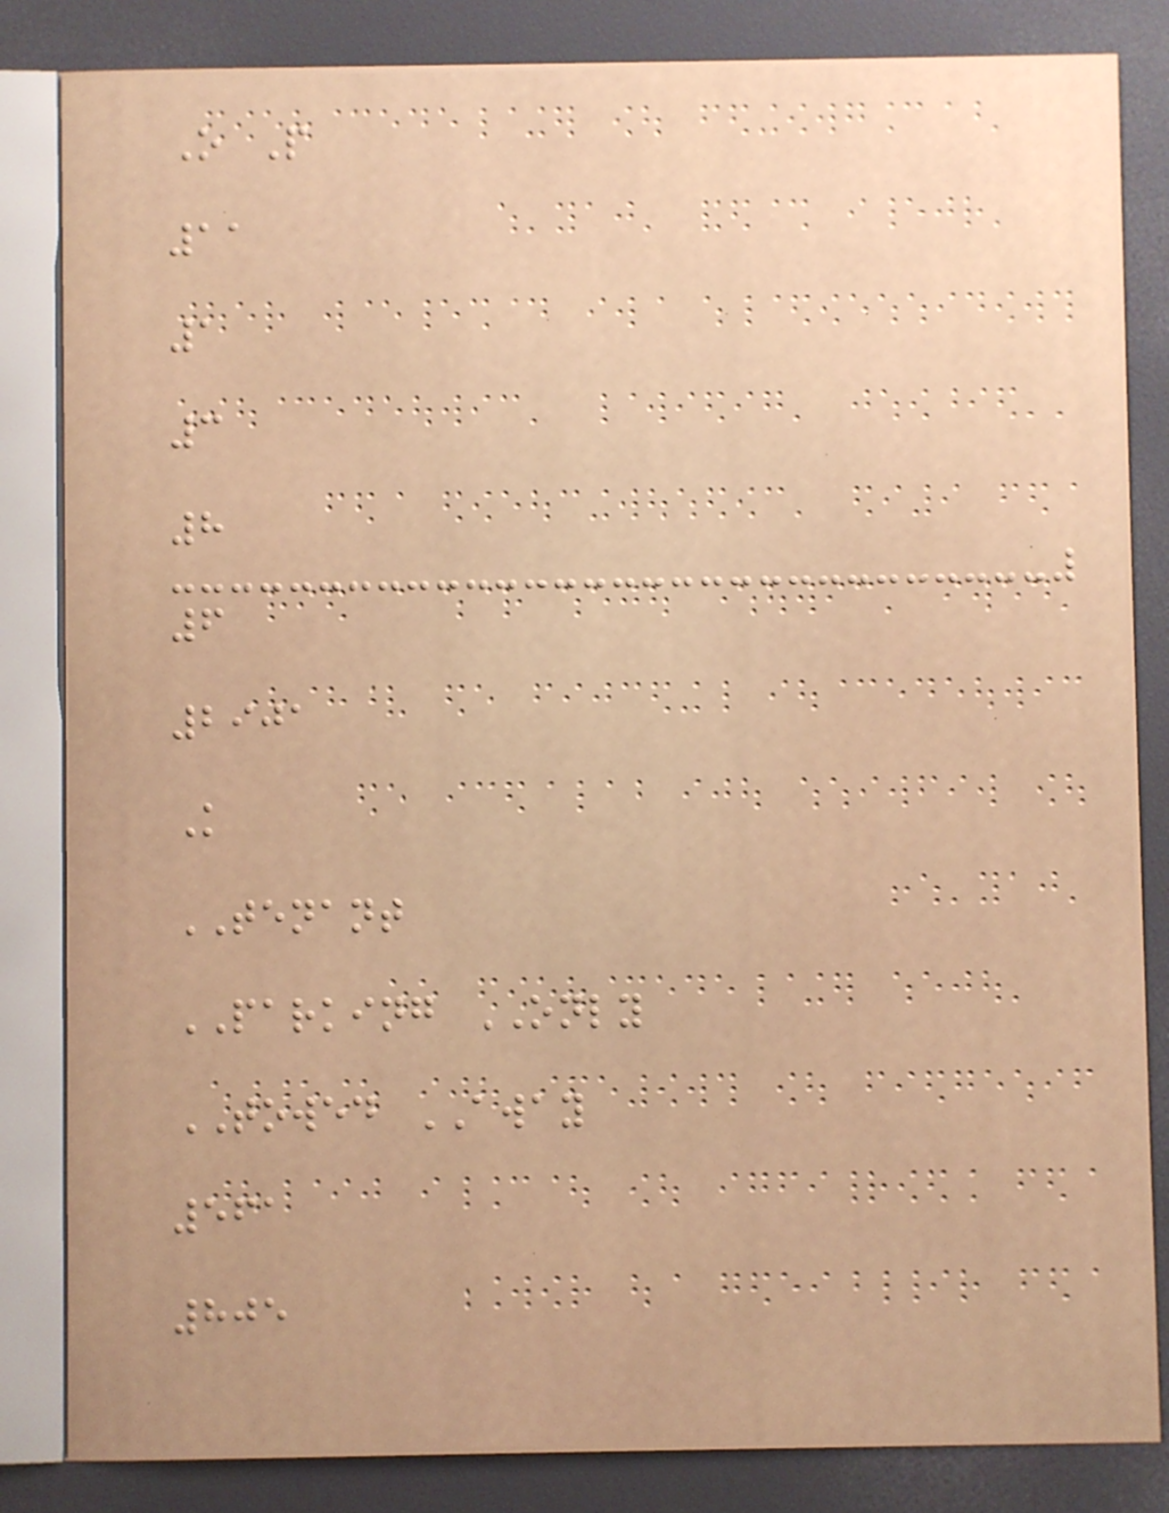O P
11
1
3
8
6
2901
K
TENANT
PARKING ONLY
TOWED AWAY
561
805
